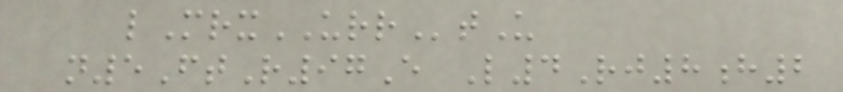lMrxURRtU
n5FtR97E L4Rj8h2
